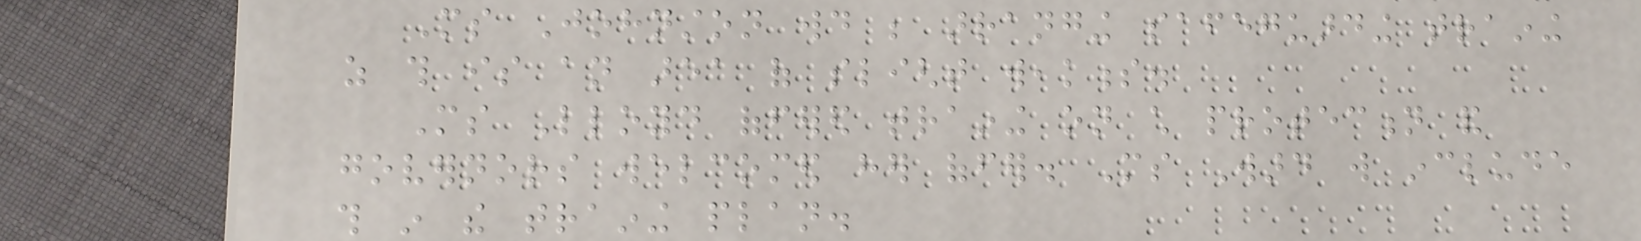Ms Johnston would be arranging safeguarding training
as this is an area of slight weakness.
Ms Lloyd offered training on child protection and
governors welcomed her offer. Ms Ward will include
this in the training plan.
